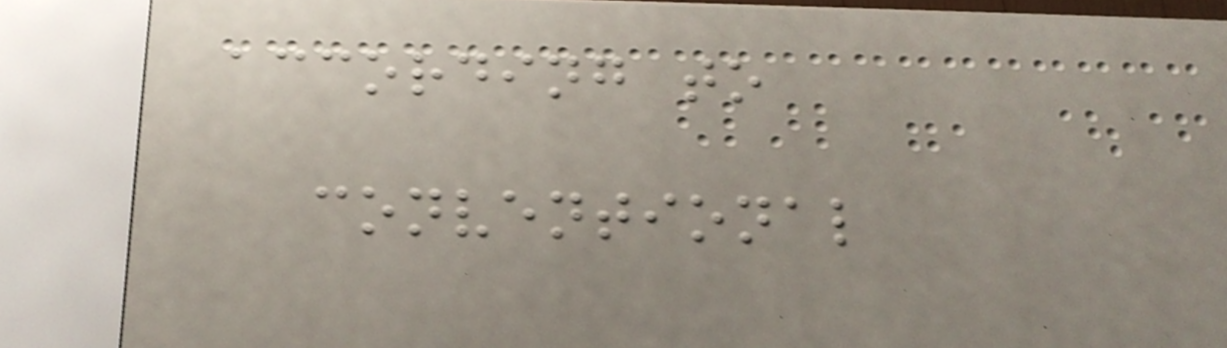according to
conventional
